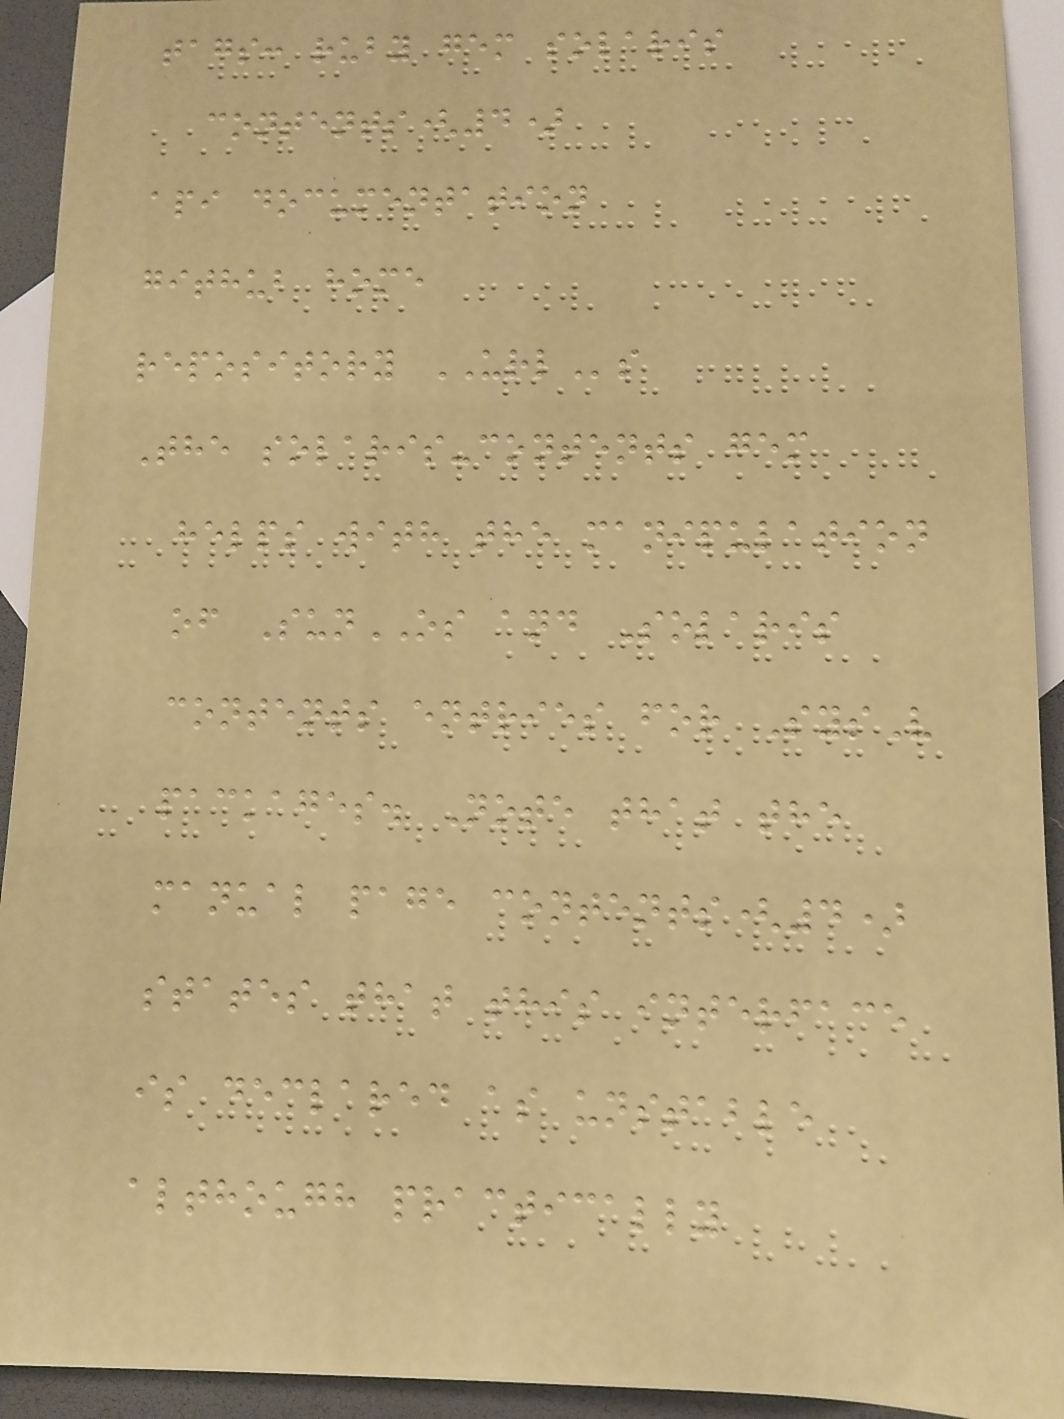tags: ruby gem solaris
contents(4)
api documentation
github home
repository URLs
The solaris-contents gem
helps with the manipulation
of SunOS and Solaris
contents entries for SysV
packages. Note that the
manual page contents(4)
states that this interface
is declared as unstable
although practically
